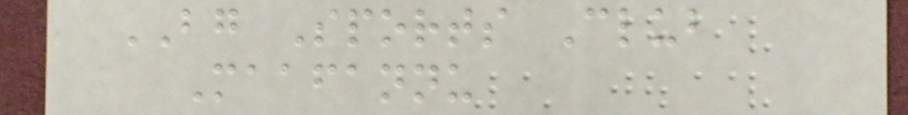BG Sports Club
Maafannu
